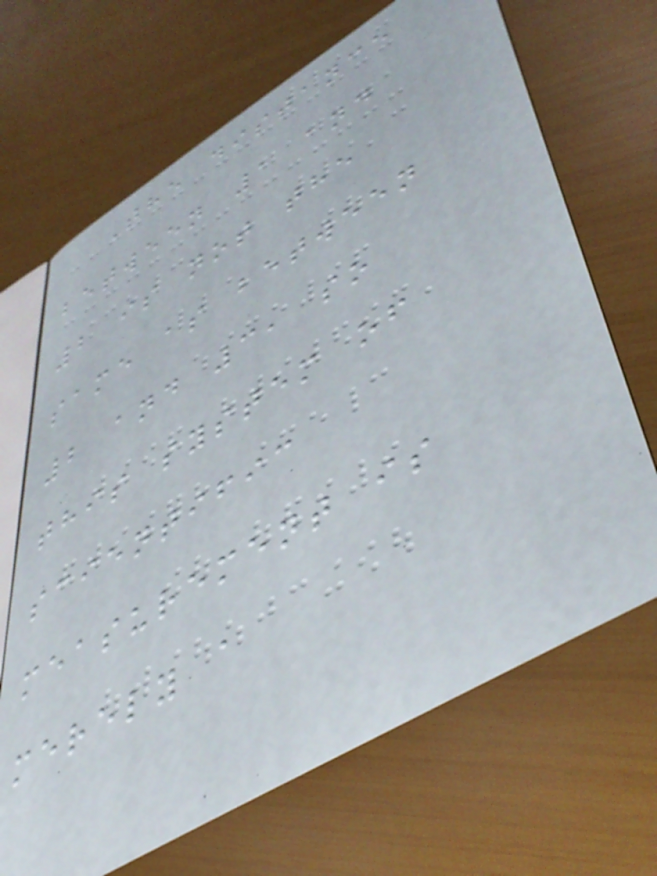The distance
between 1 and
2 is not the
same as between
2 and 3, so
this system of
scientific
measurement is
merely a
